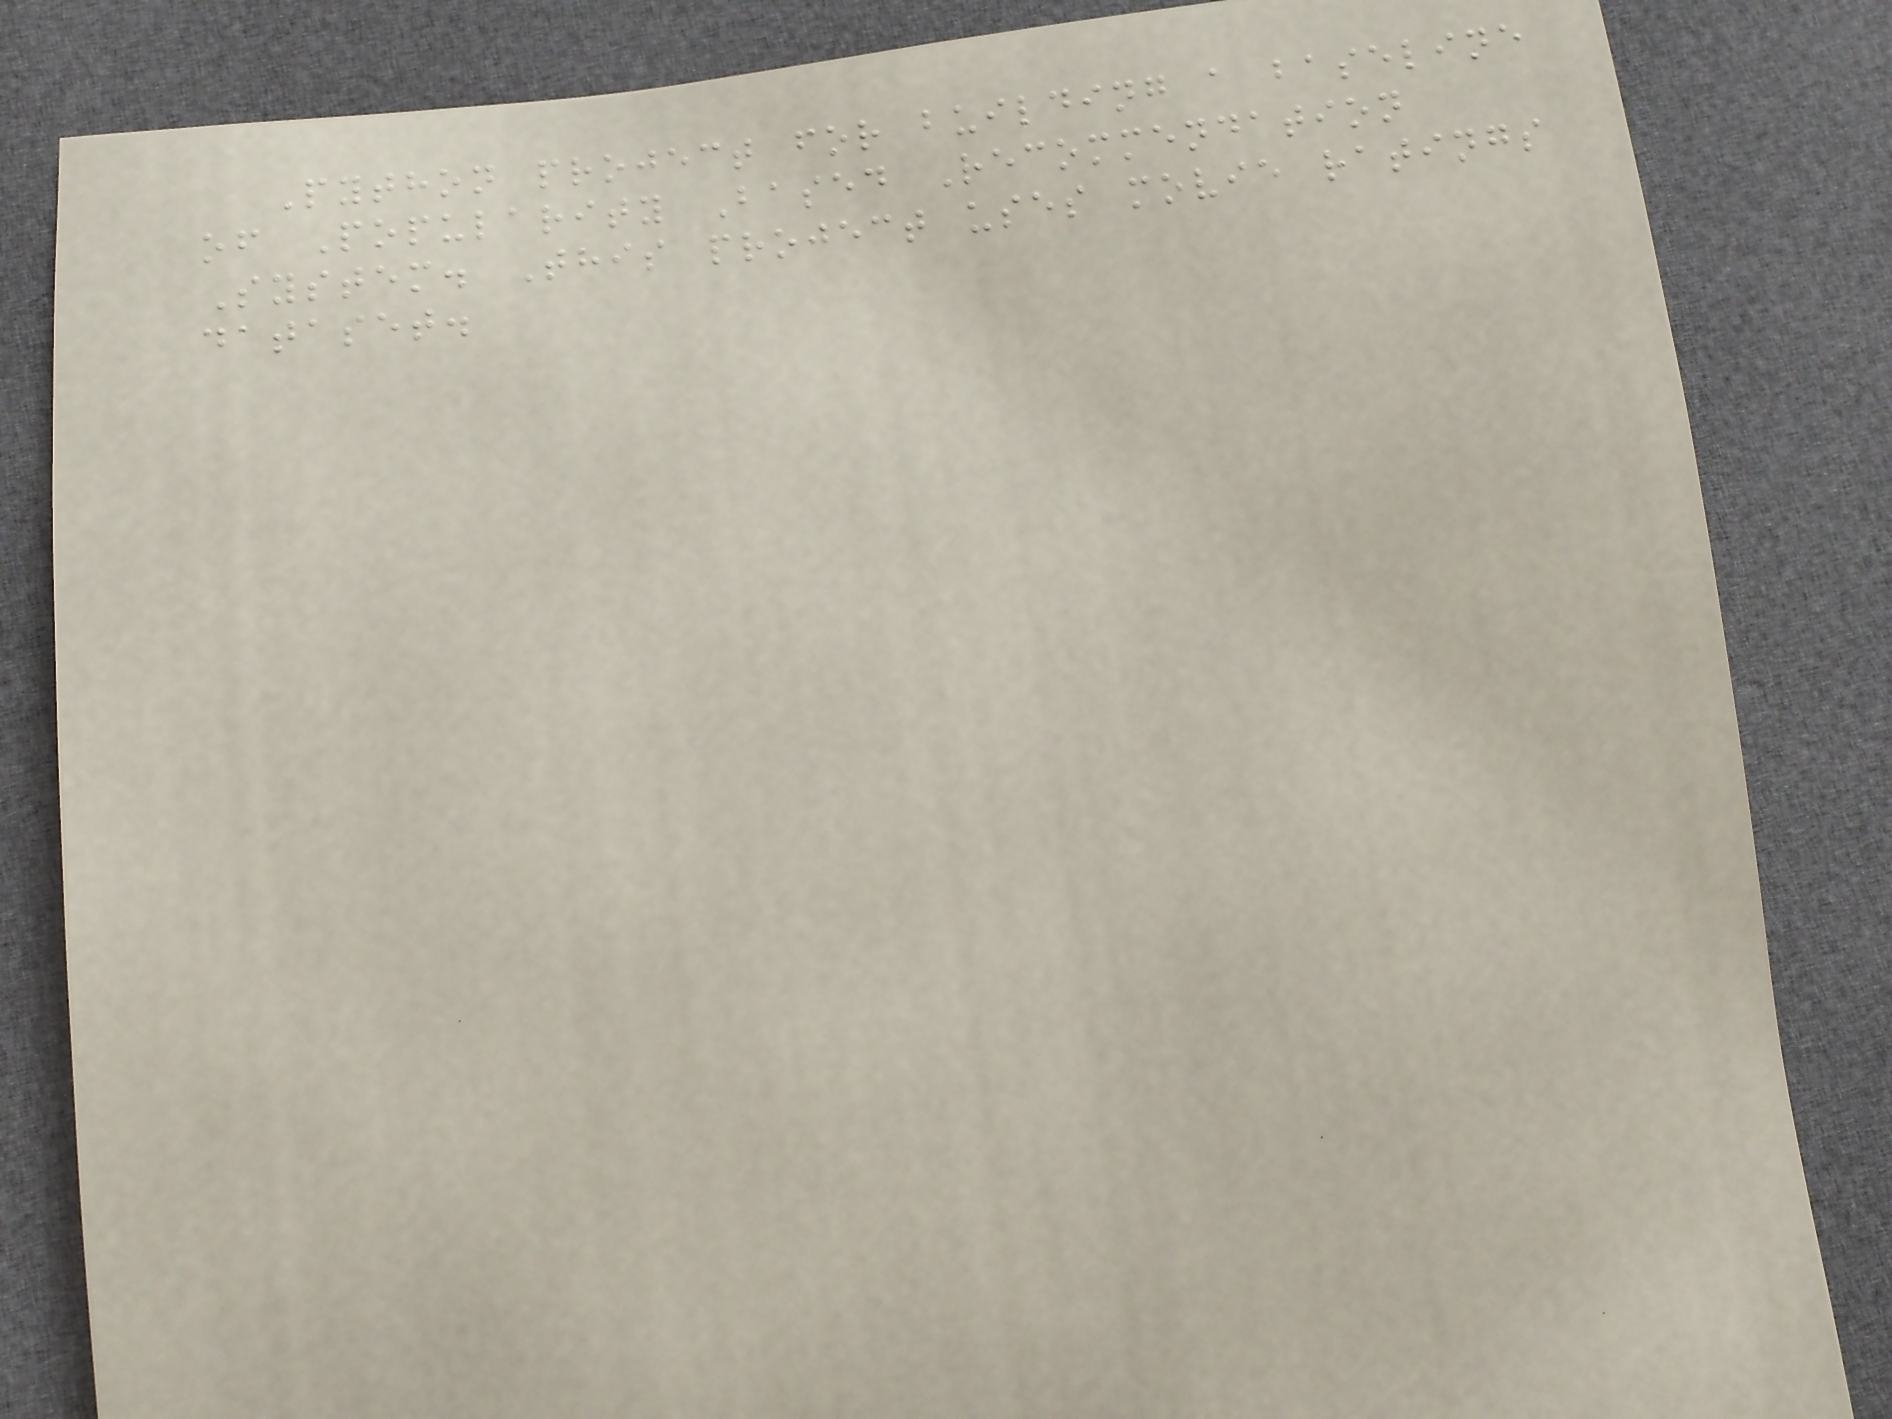Python project for building a baseline
of Popularity Based Recommendation
System. This project uses movie ratings
dataset.
